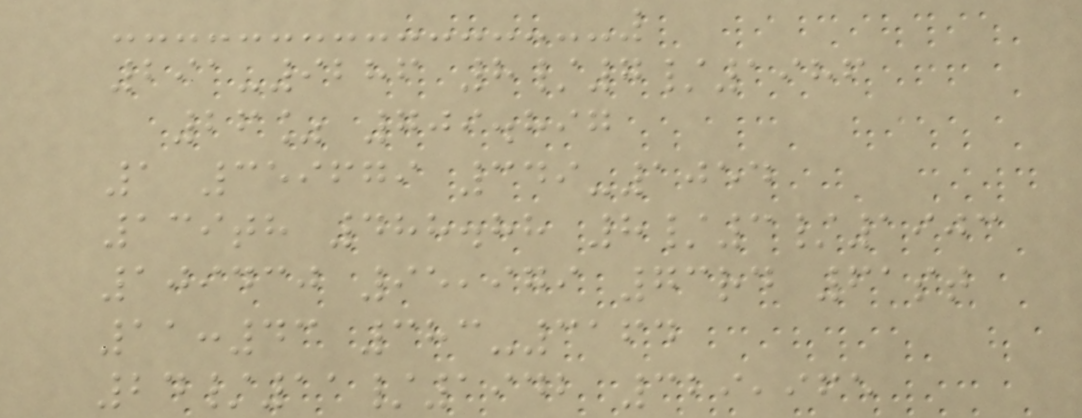291-9286 8/7/1986
26% 709.897
1 359679 349-1054
139th 488.88 8/3/1903
109430 95,979 73rd 61st
11:43 383-3164
24/11/1942 329,965
